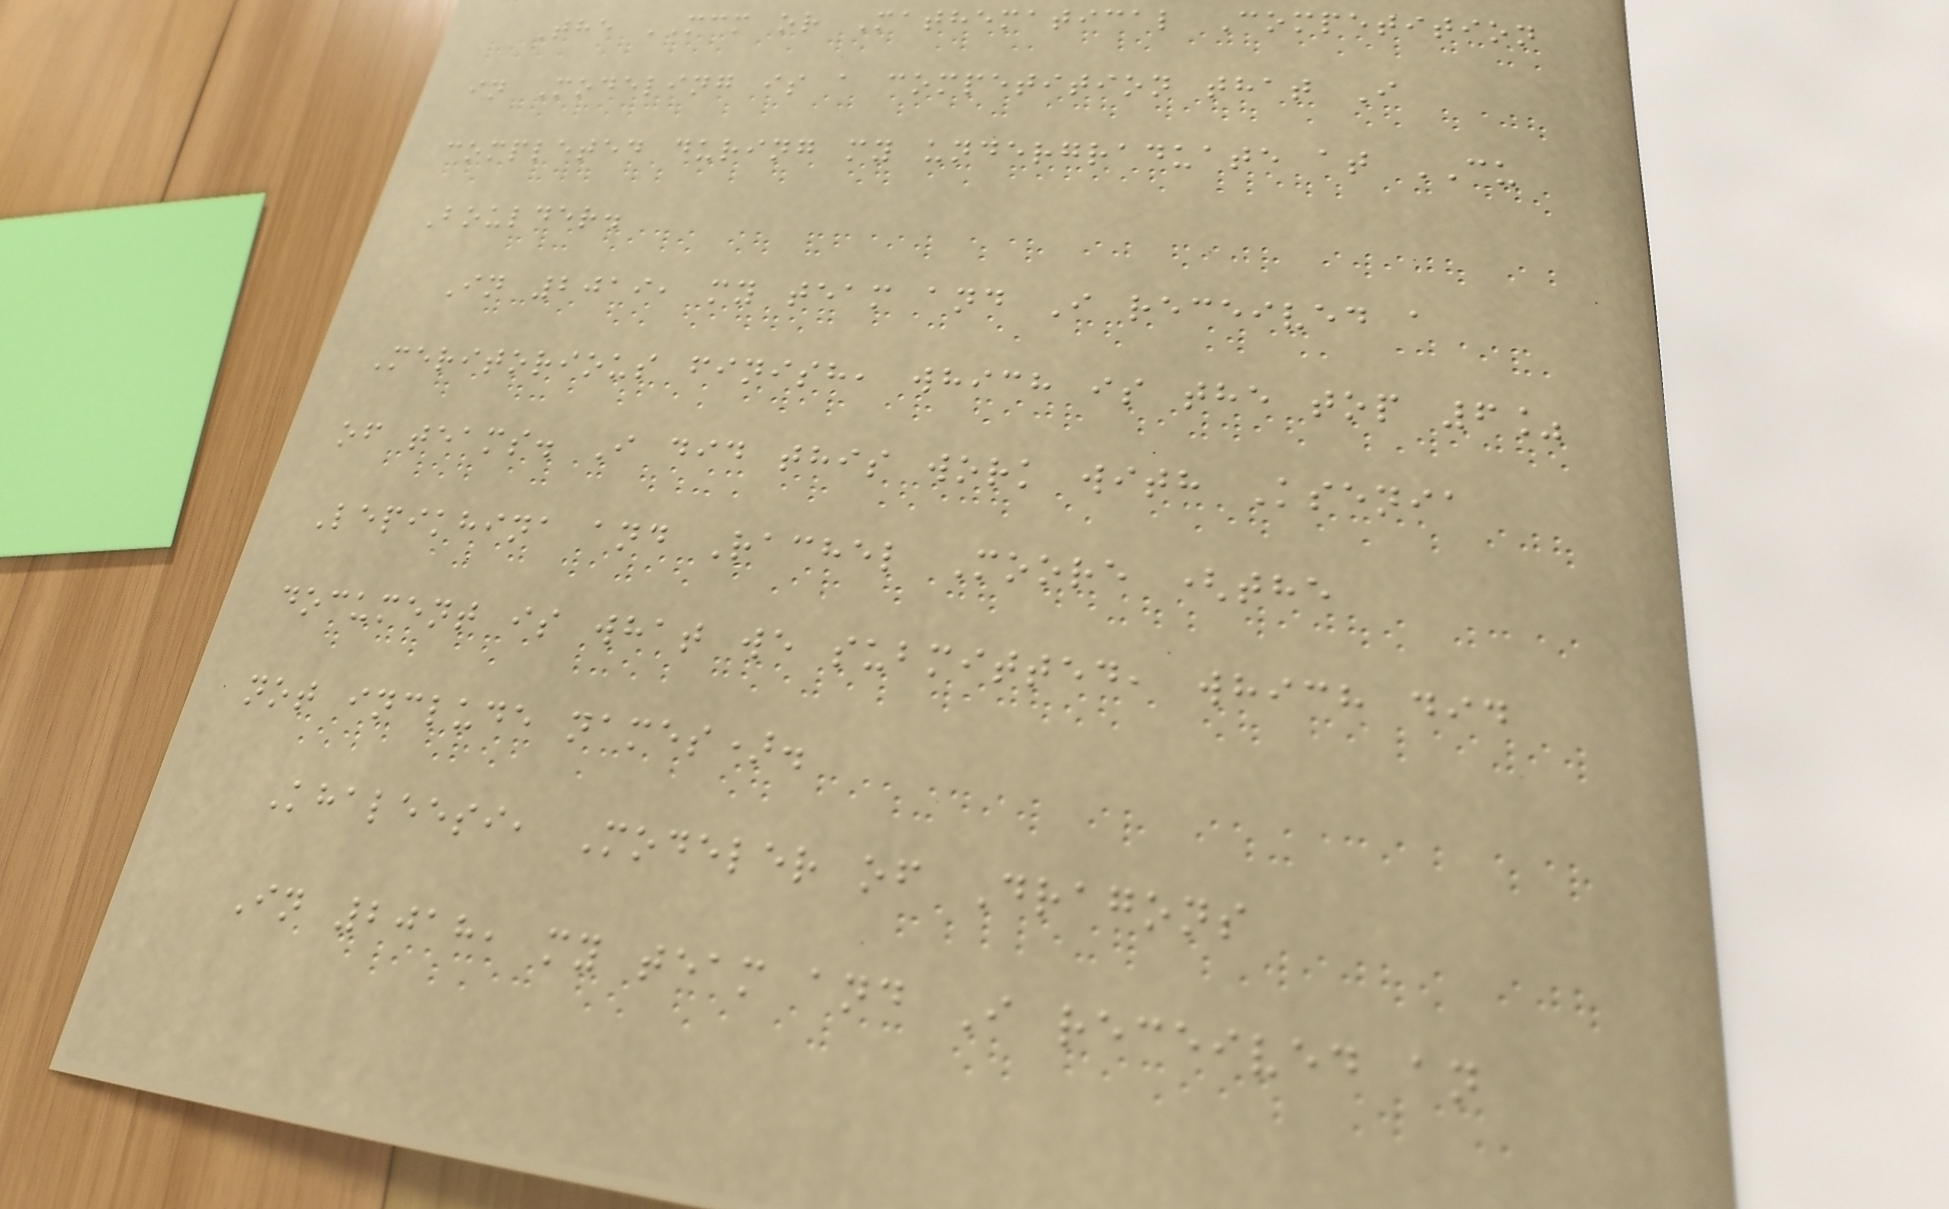The MCM or Mathematical Competition
in Modeling is a competition that I
completed during my undergraduate at CU
Boulder.
In 2019, my team and I received a
Meritorious finish, which is the top 6%
of teams. I did this work with Ksenia
Lepikhina and Rachel Moore (the
document is what we submitted, which did
not include names).
Khaleesi, Modeler of Dragons
In 2018, my team and I received an
